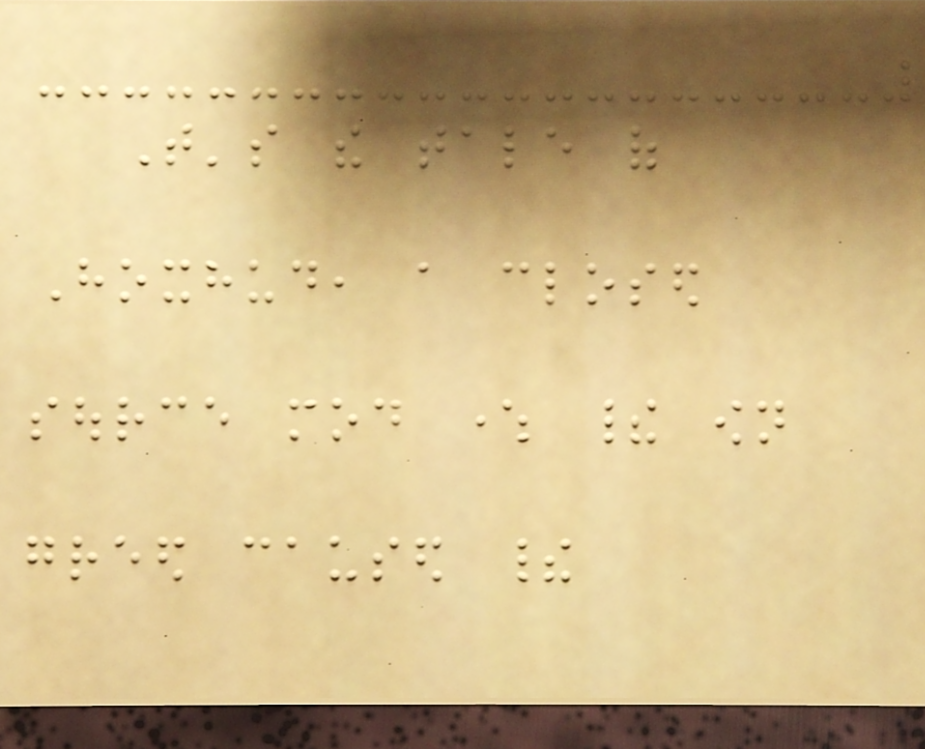That's the tale of
Hoxhud, a closed
source mod where their own
greed caused their
